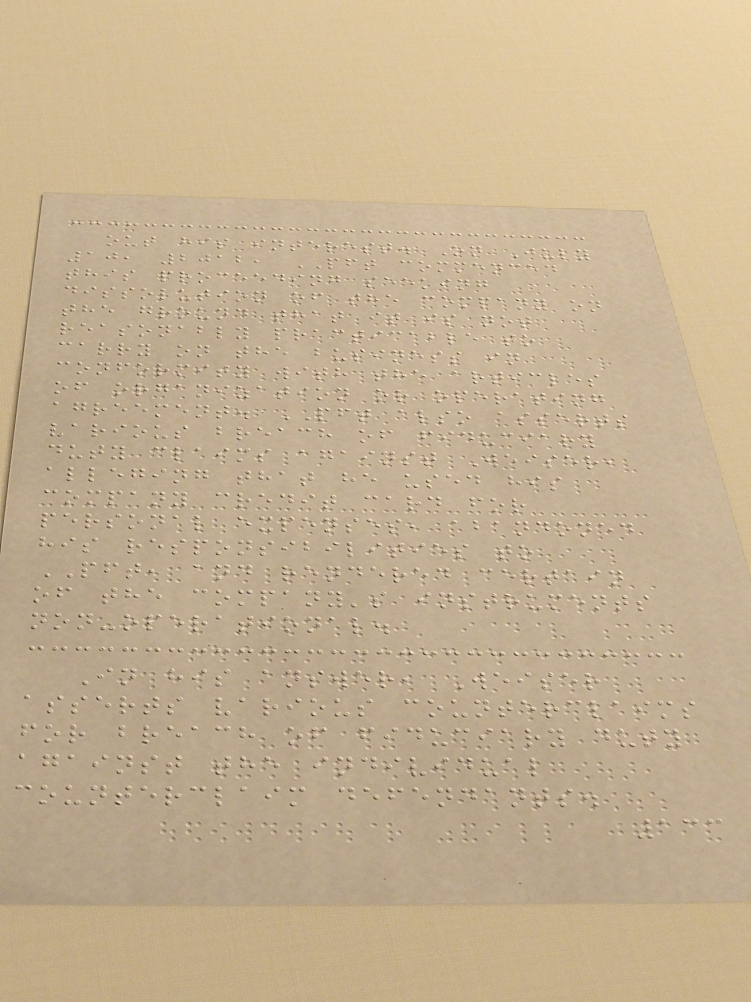out his interest. On July
10, 2012, PFT commenced
this proceeding seeking
dissolution of the company on
the ground that it is not
reasonably practicable to
carry on the business in
conformity with the articles
of organization or operating
agreement. PFT also asserts
various breach of fiduciary
duty claims against Weiser,
alleging that he used his
company credit card for
personal expenses, abandoned
his responsibilities to
PFT, and rendered certain
of the company's instruments
non-operational.
In his answer, Weiser
asserts various counterclaims
for breach of fiduciary duty
against the individual
counterclaim defendants.
133
